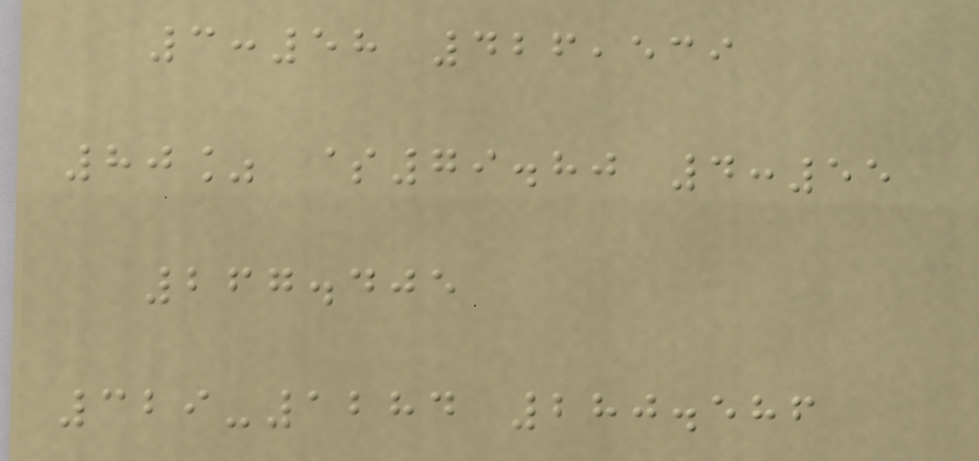3:58 426,539
80% $79.80 4:55
267.405
329-1284 280.586
